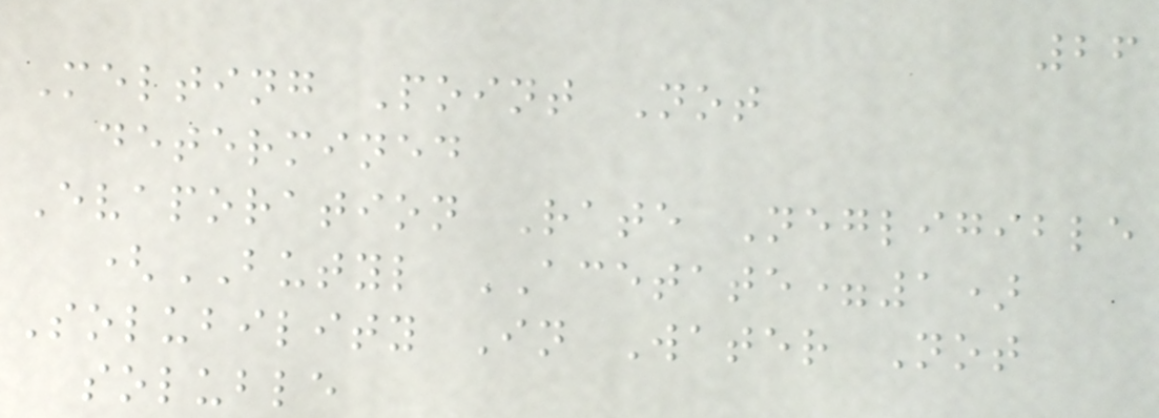26
Melting Point Not
determined
Evaporation Rate Negligible
(BUTYL ACETATE=1)
Solubility In Water Not
soluble
